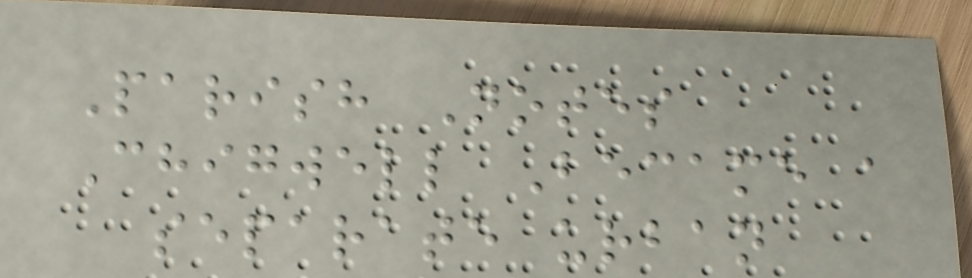Parish Notes
Chigwell Became a
separate urban
